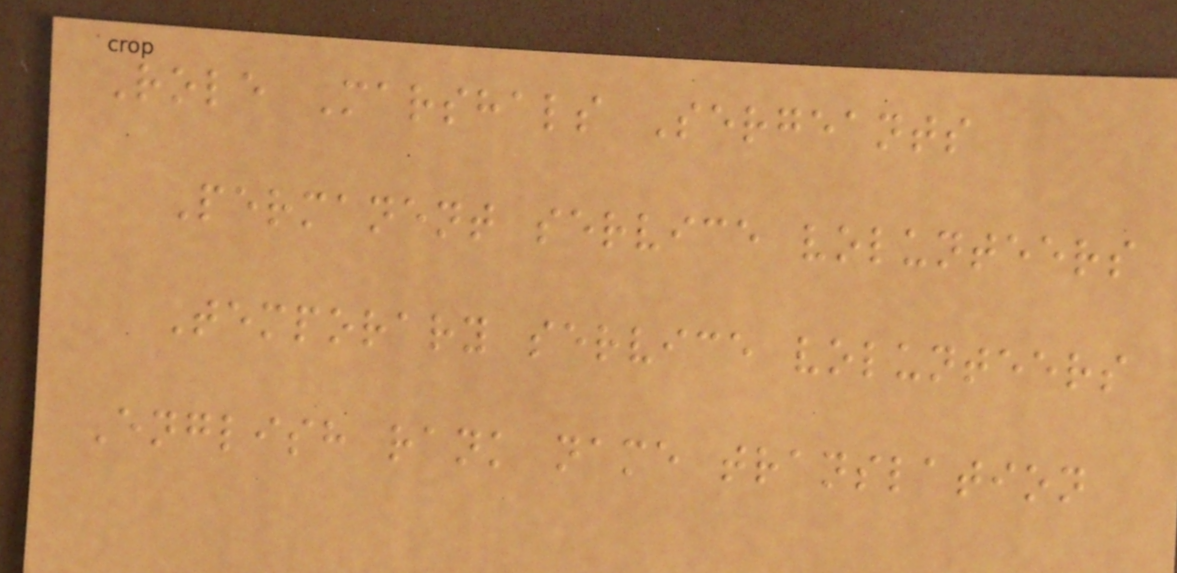Role Marshals Sergeants
Permanent service volunteers
Temporary service volunteers
English rank name translation
